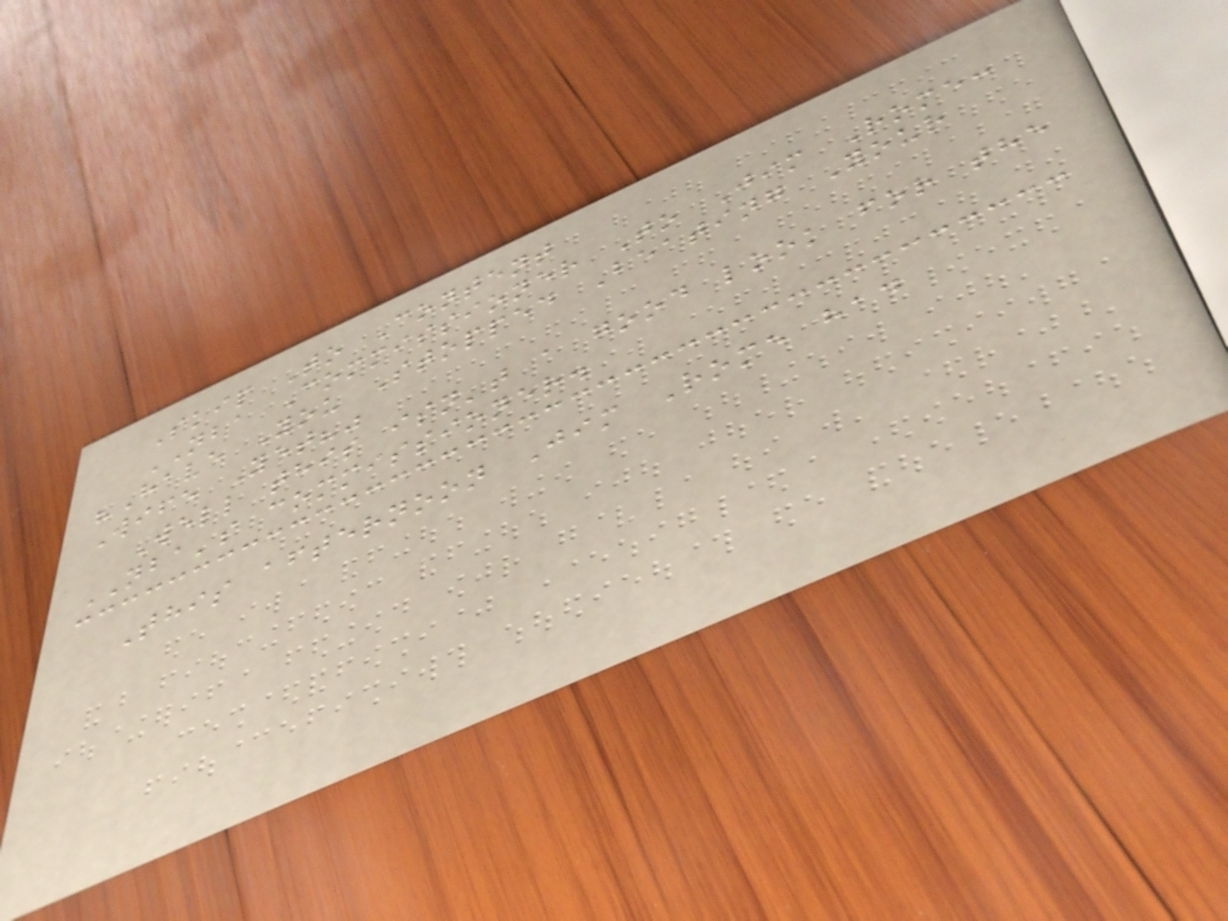Skip To Content
NBA Commissioner To Jim Rome:
"Have You Stopped Beating Your
Wife Yet?"
Well this isn't a good look for the
NBA's commissioner.
This afternoon Jim Rome had
